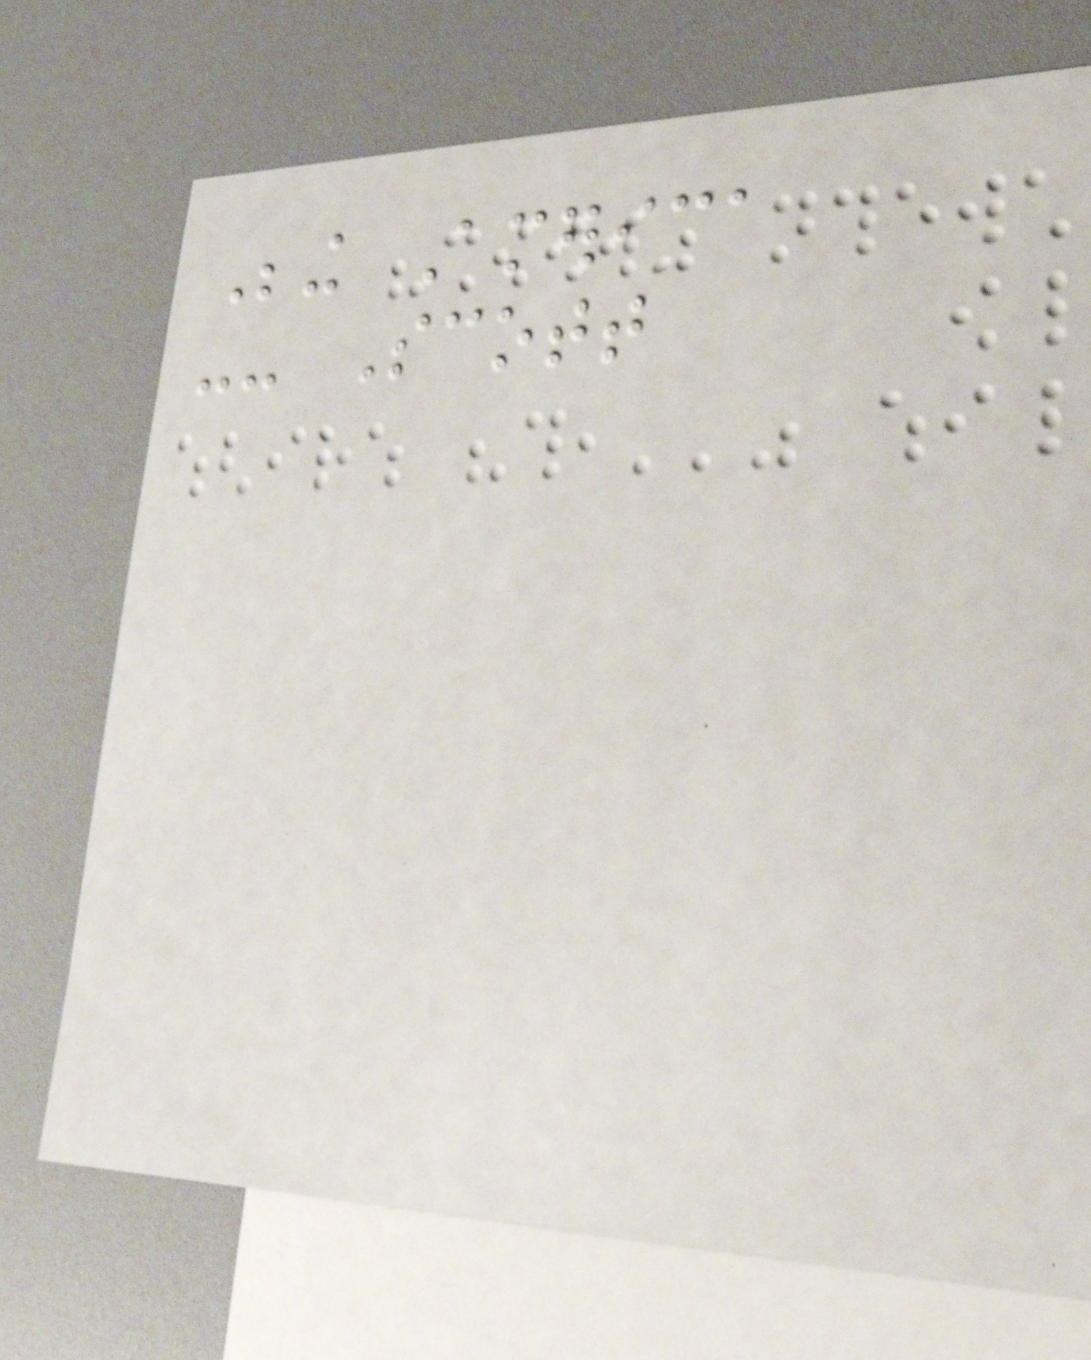Being America
-- Scott
